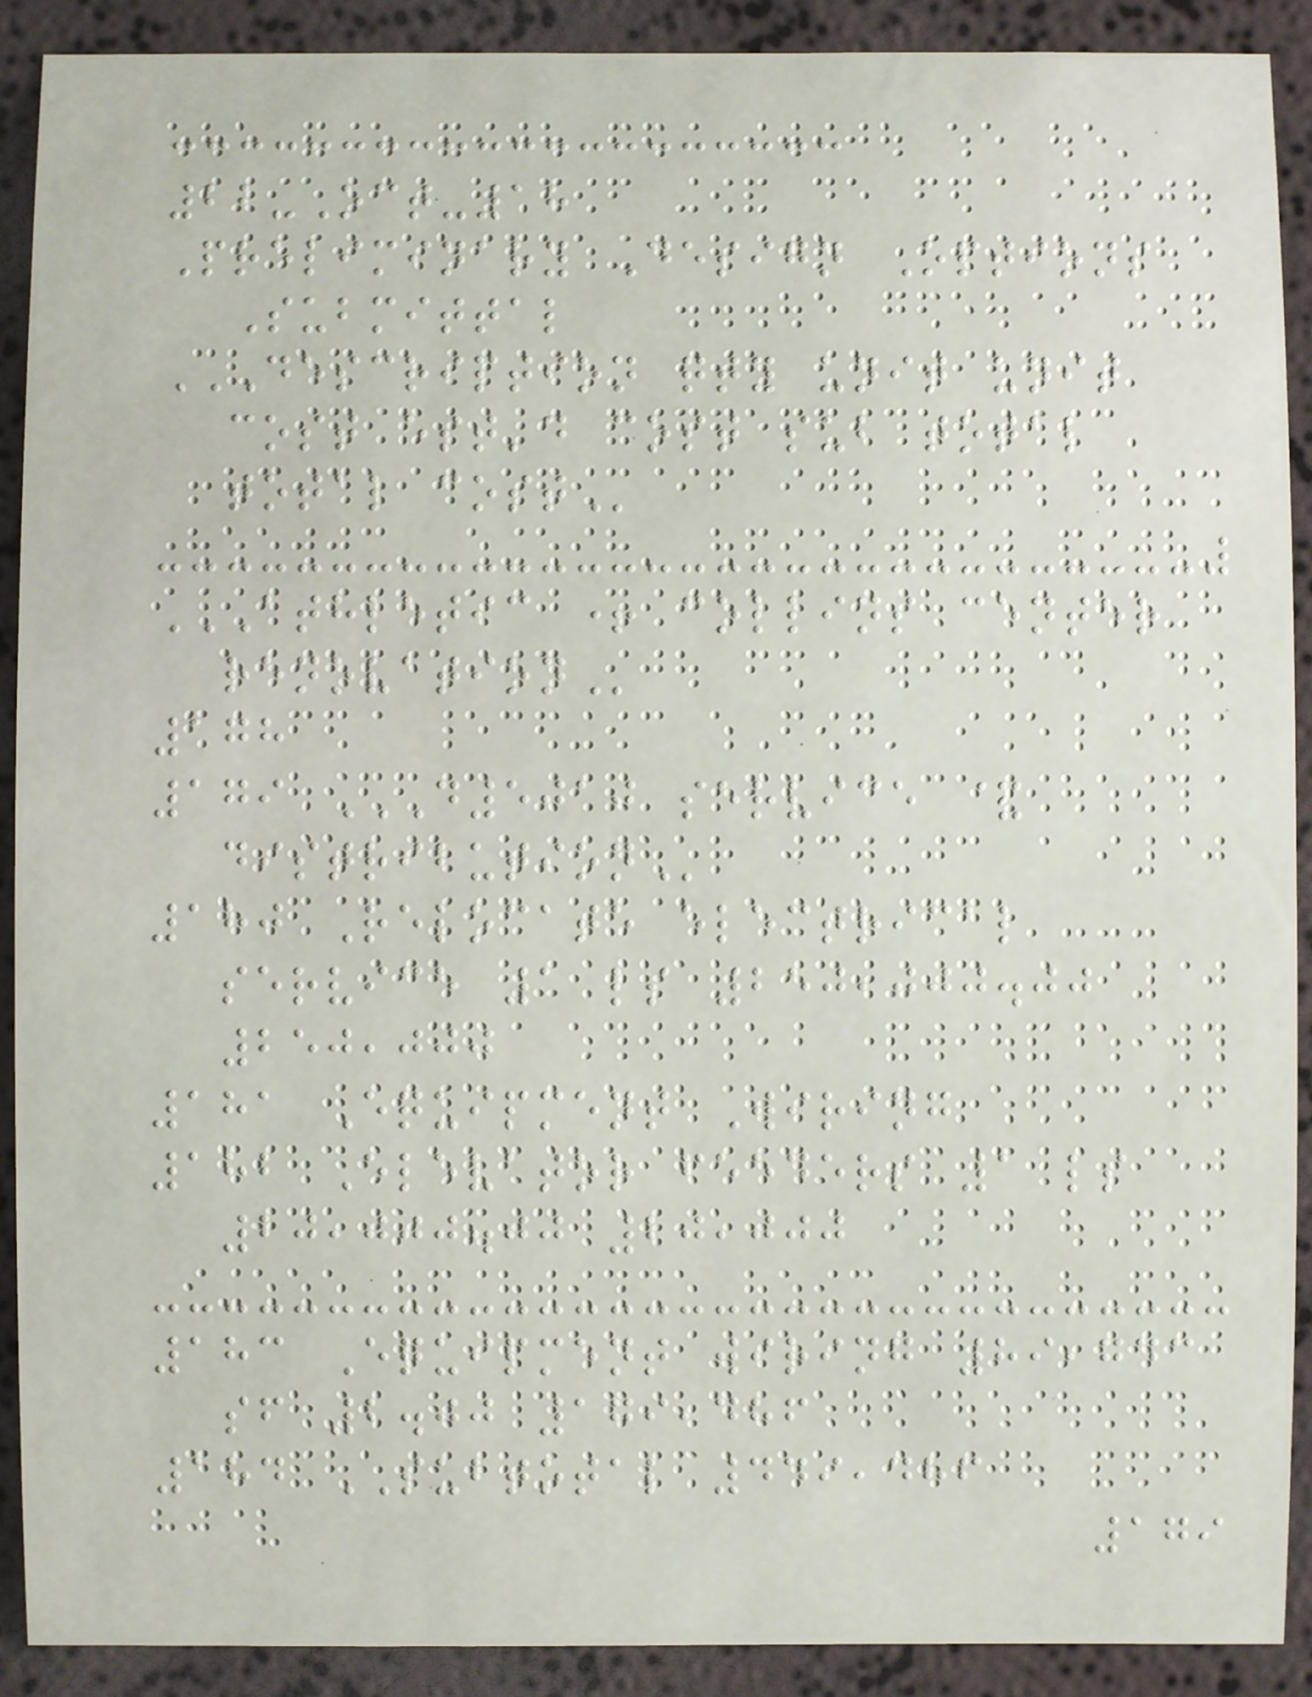22-Oct-18
Preliminary Design Options
Submittal
DESCRIPTION QTY UNIT UNIT
COST EST'D COST SUB TOTAL
TOTAL COST
ATHLETIC + COLLINS CENTER
RENOVATION
178
179 D5010 SERVICE &
DISTRIBUTION
180 Relocate electrical
service 1 ls 250,000.00
250,000
181 Equipment Wiring
182 Elevator feeders 1 ls
20,000.00 20,000
183 Equipment wiring 89,743
sf 2.00 179,486
184 SUBTOTAL 449,486
179
